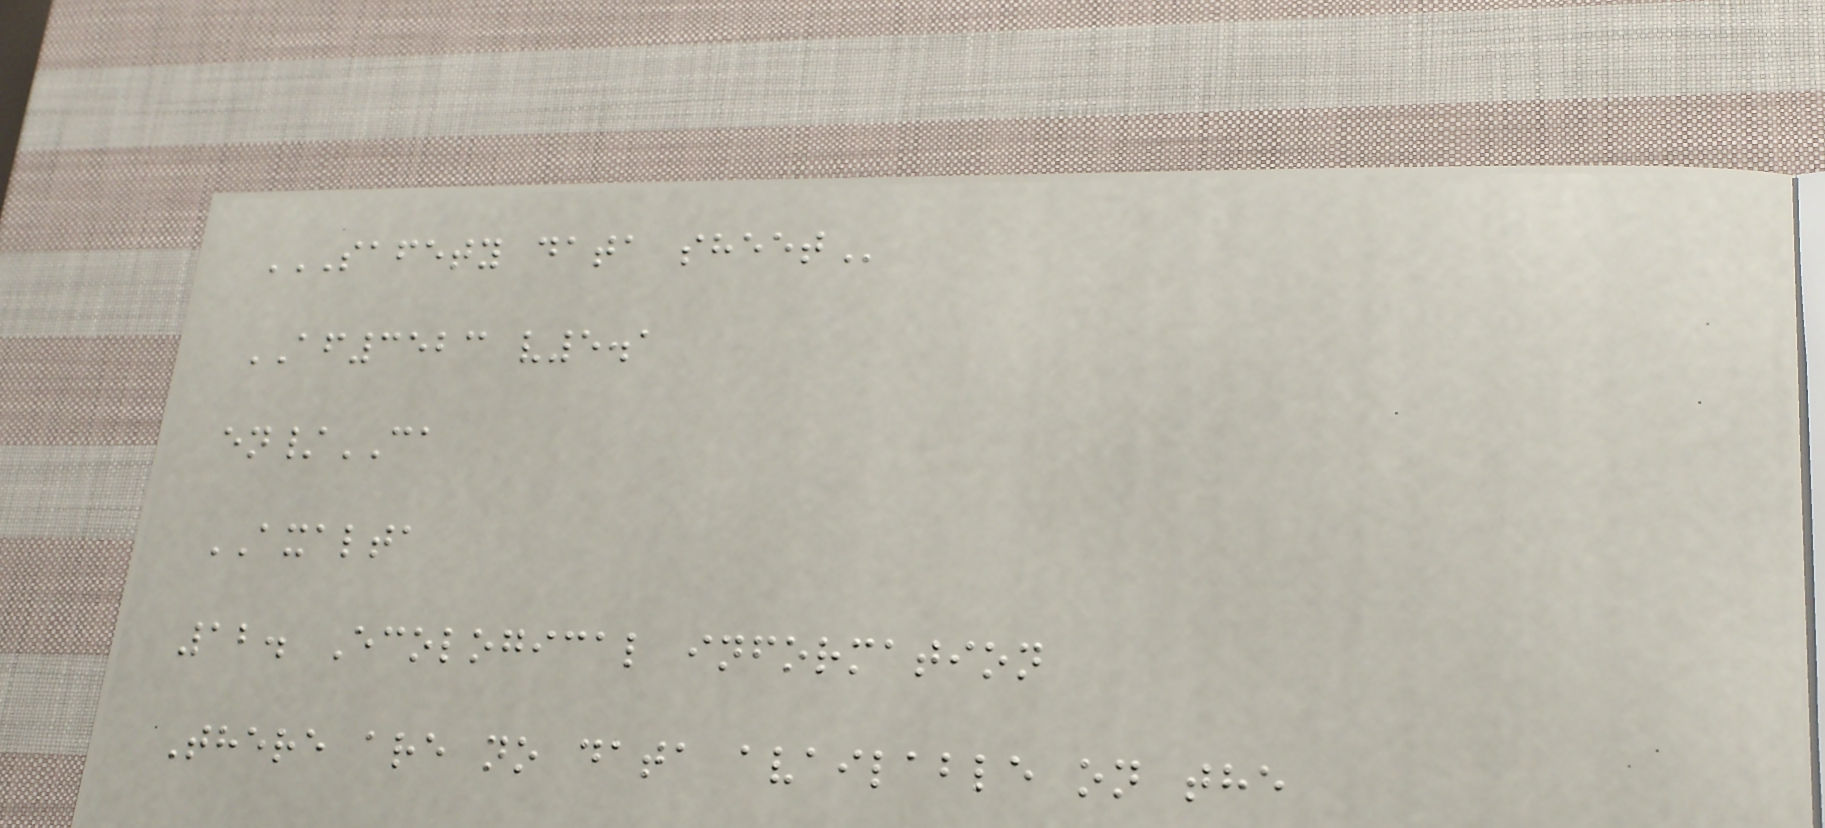SAFETY DATA SHEET
AF3523 v5.1
en/CA
AXALTA
12. Ecological information
There are no data available on the
